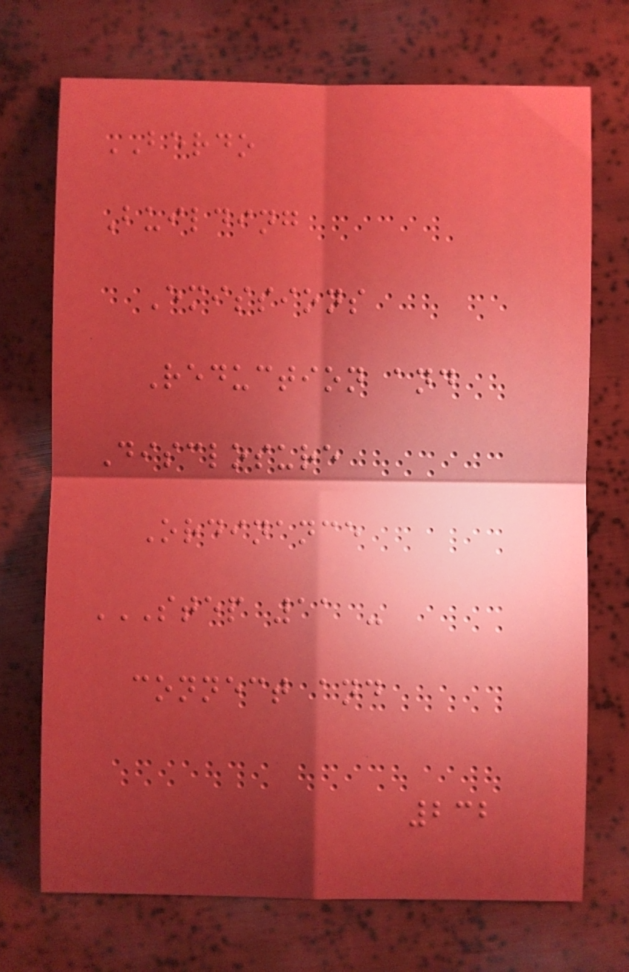BERDO
Building
Emissions
Reduction and
Disclosure
Ordinance
STEP 11 -
CONNECT AND
232
